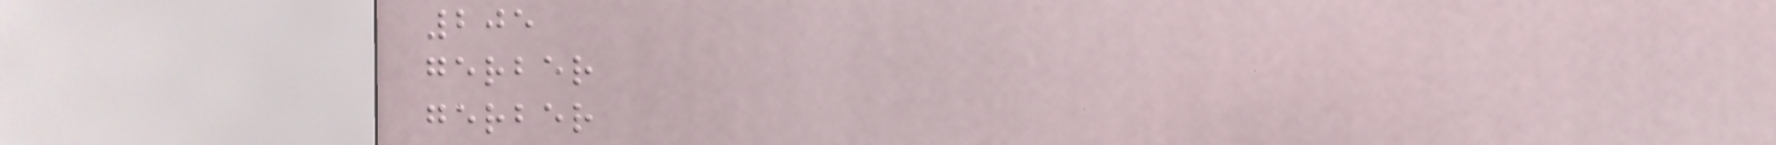205
gerber
gerber
